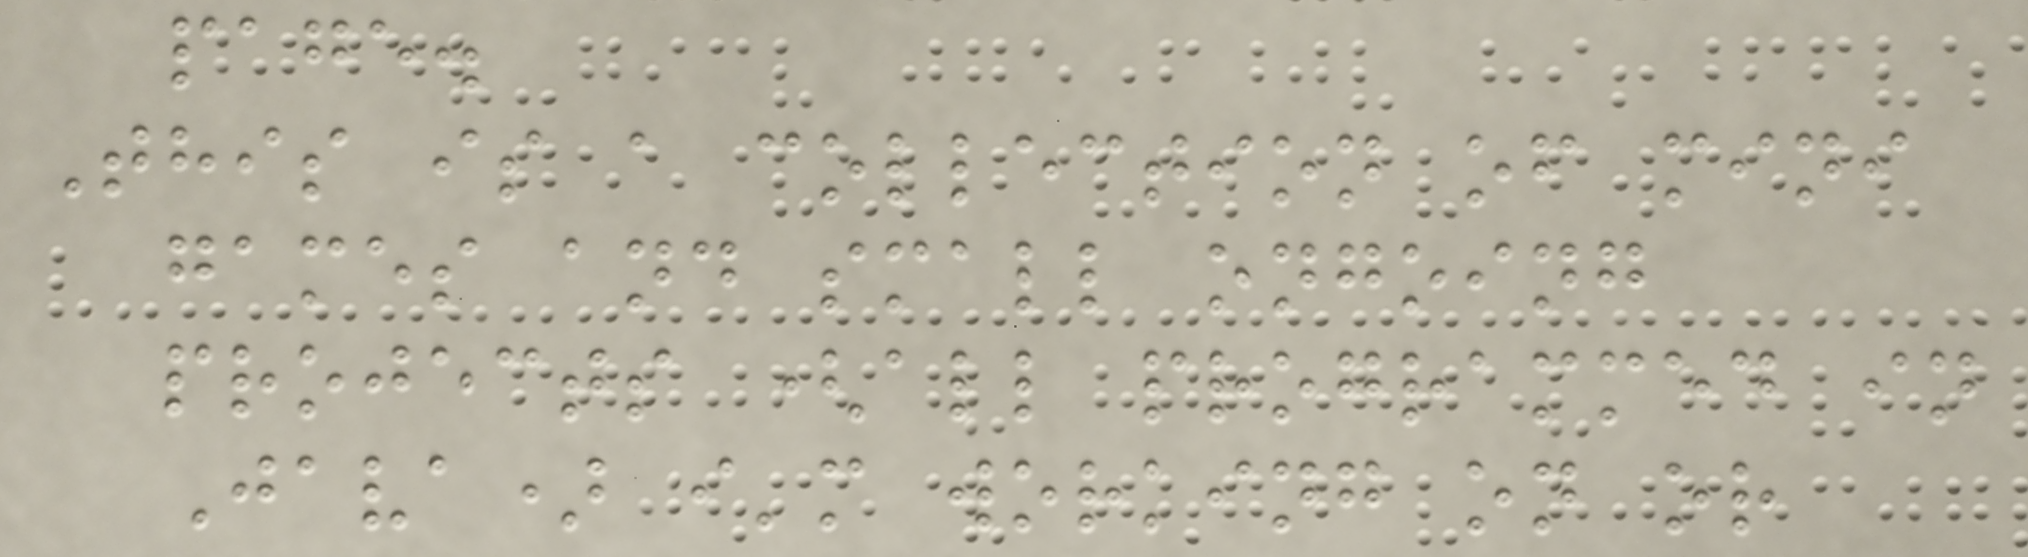page.
This is a collection of mini
games and small ongoing
projects (all programmed in
Java) i'm working on or
